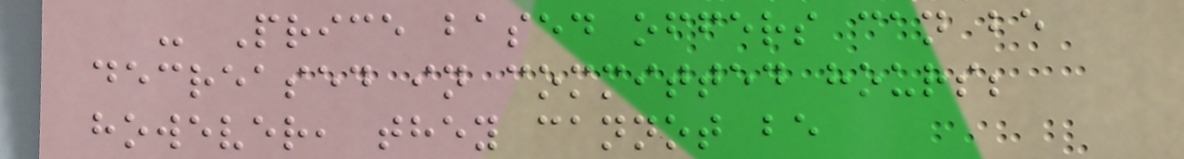- Price based offers can be
decreased in committed hours;
however, they cannot be
